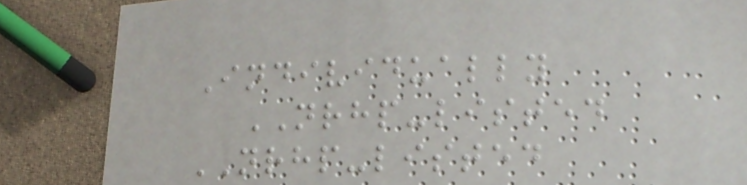Individually
NRHP-listed
NRHP-listed
